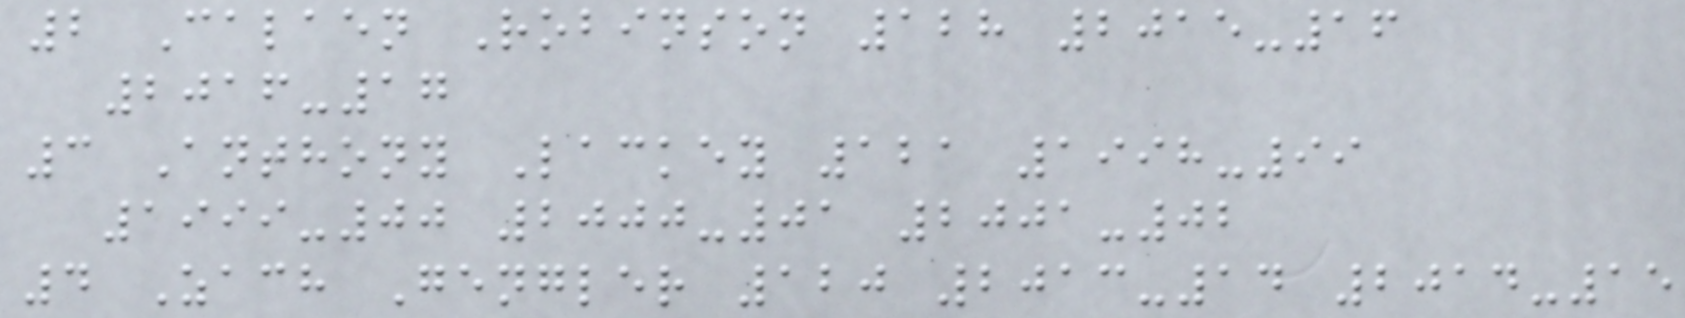2 Calaen Robinson 128 2015-16
2016-17
3 Anthony Lackey 121 1998-99
1999-00 2000-01 2001-02
4 Zach Gengler 120 2013-14 2014-15
